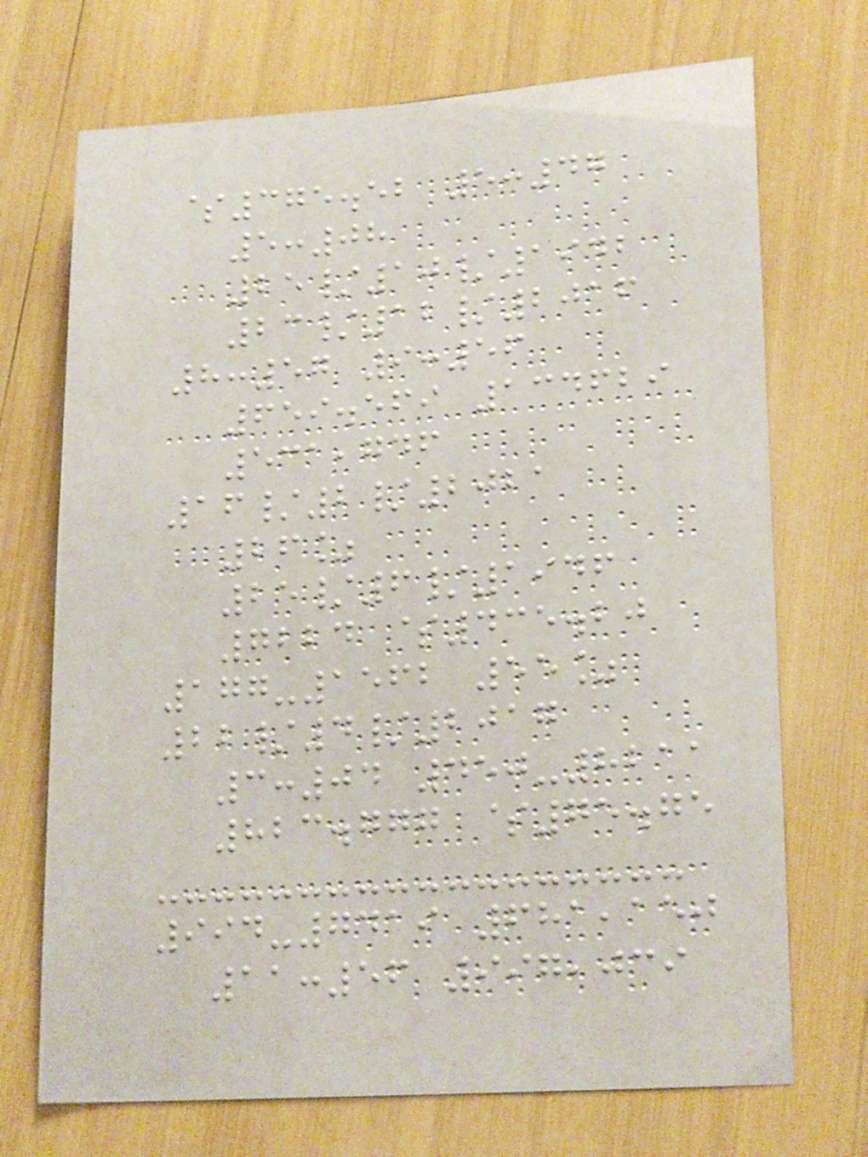$375.52 5:47
5:08
25/10/1942
23/12/2016
8:57 9:56
659.569 134629
531,746
16/2/2021
26%
25/6/1946
7224 $435.20
177-1562 55%
22/4/2017
3:04 450-8211
823.777 $75.75
994-7419 681,150
11:56 997,039
